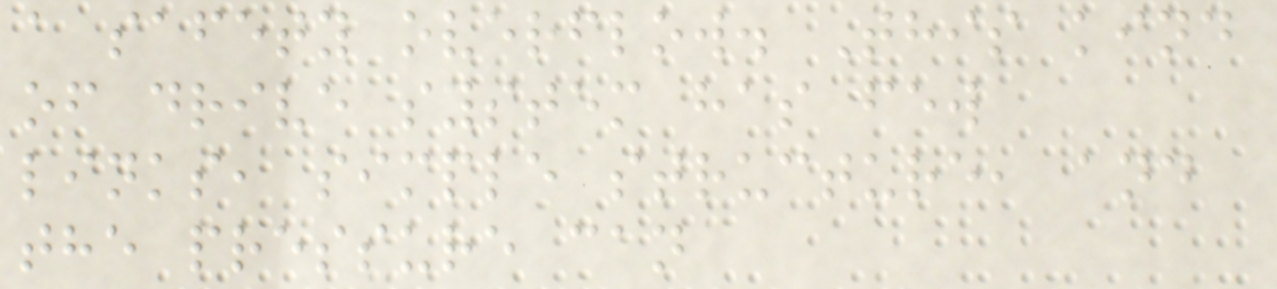a safety overflow. This kind
of drive system has few
links, simple structure, and
the pressure can
